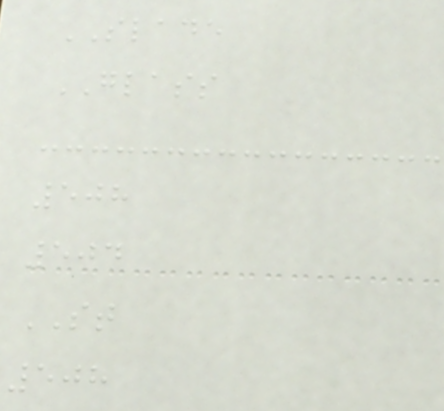SLADE
GLASS
508
504
ST
508
